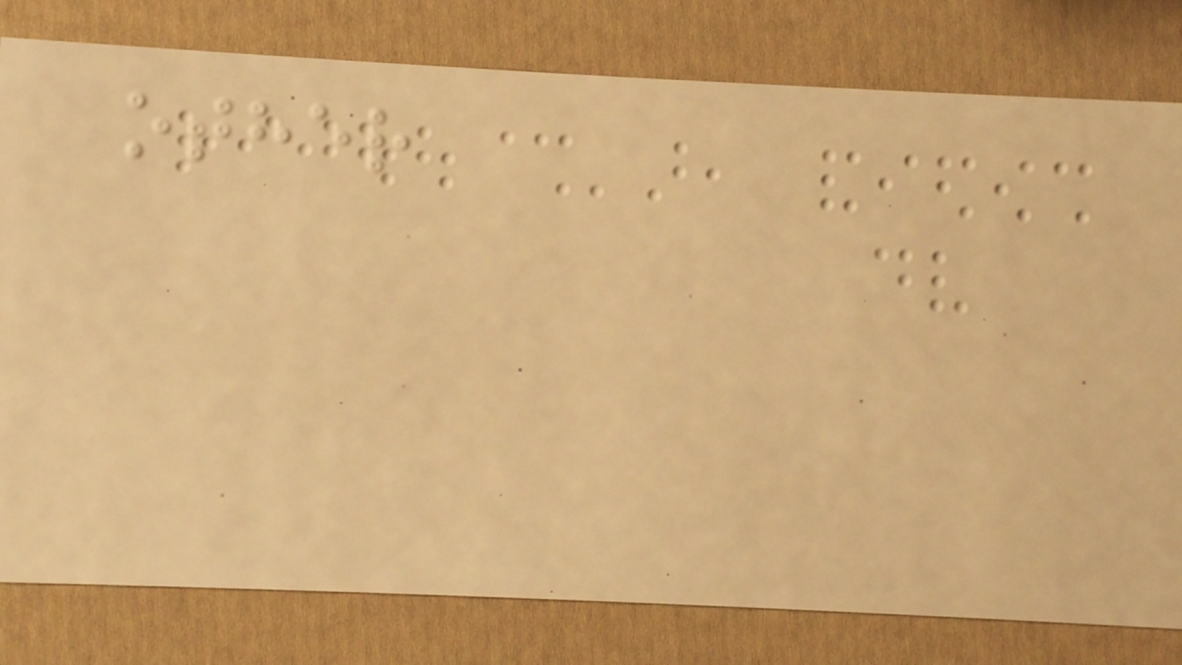other
